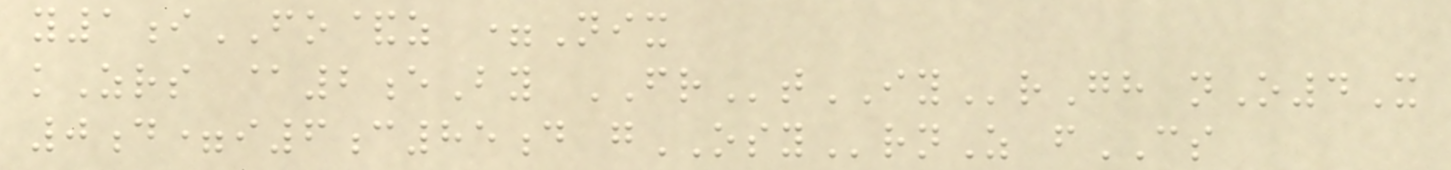y1iFO&z =Nix
kZrs @2eBy FRtIYrGh nO4X
0d=i6c85d gOSYrnZ fCS
